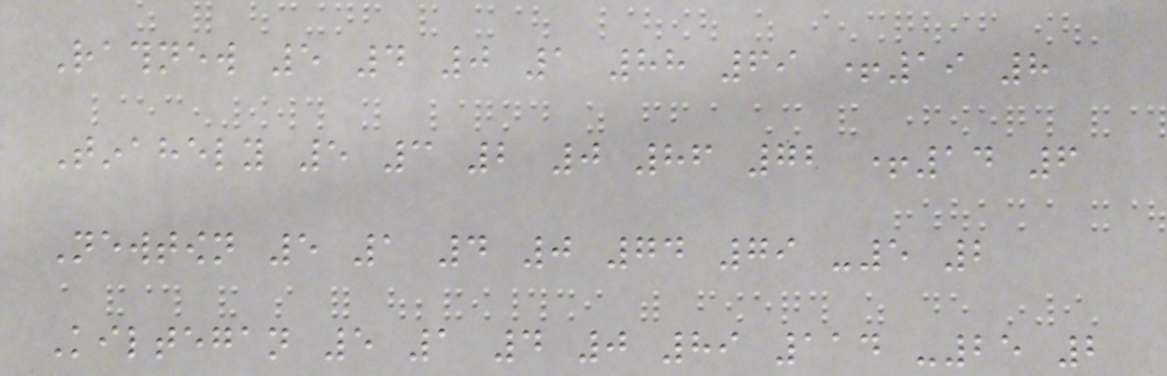Rathnew 5 4 0 1 88 69 +19 8
Tinahely 5 3 2 0 86 72 +14 6
Newtown 5 1 4 0 74 79 -5 2
Kiltegan 5 1 4 0 89 114 -25 2
